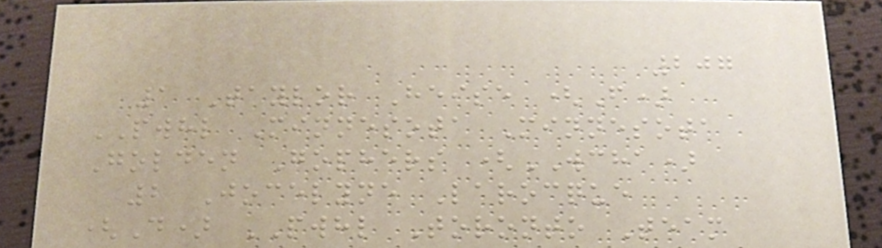207
1 Taylor Heise (F)
PWHL Minnesota Minnesota
Golden Gophers (WCHA)
2 Jocelyne Larocque
(D) PWHL Toronto Team
